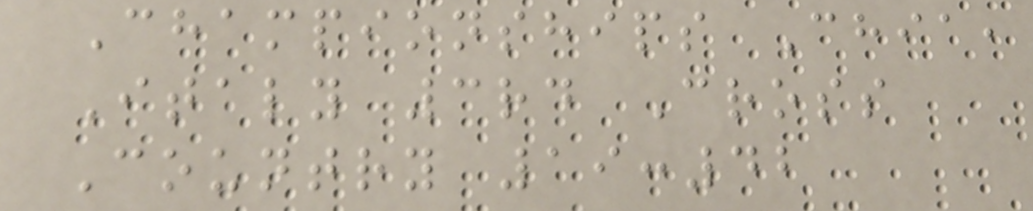Championships Chia,
Italy 3rd Cross
Country 19:42
